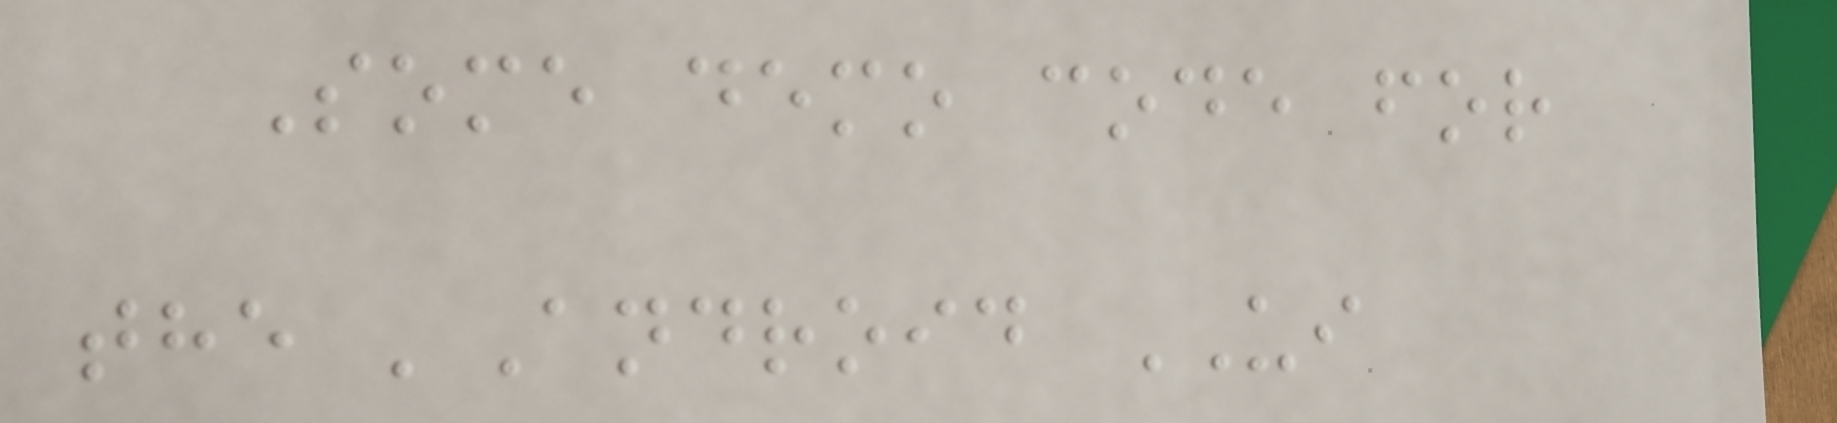Some demo code for
the 'Android UI
